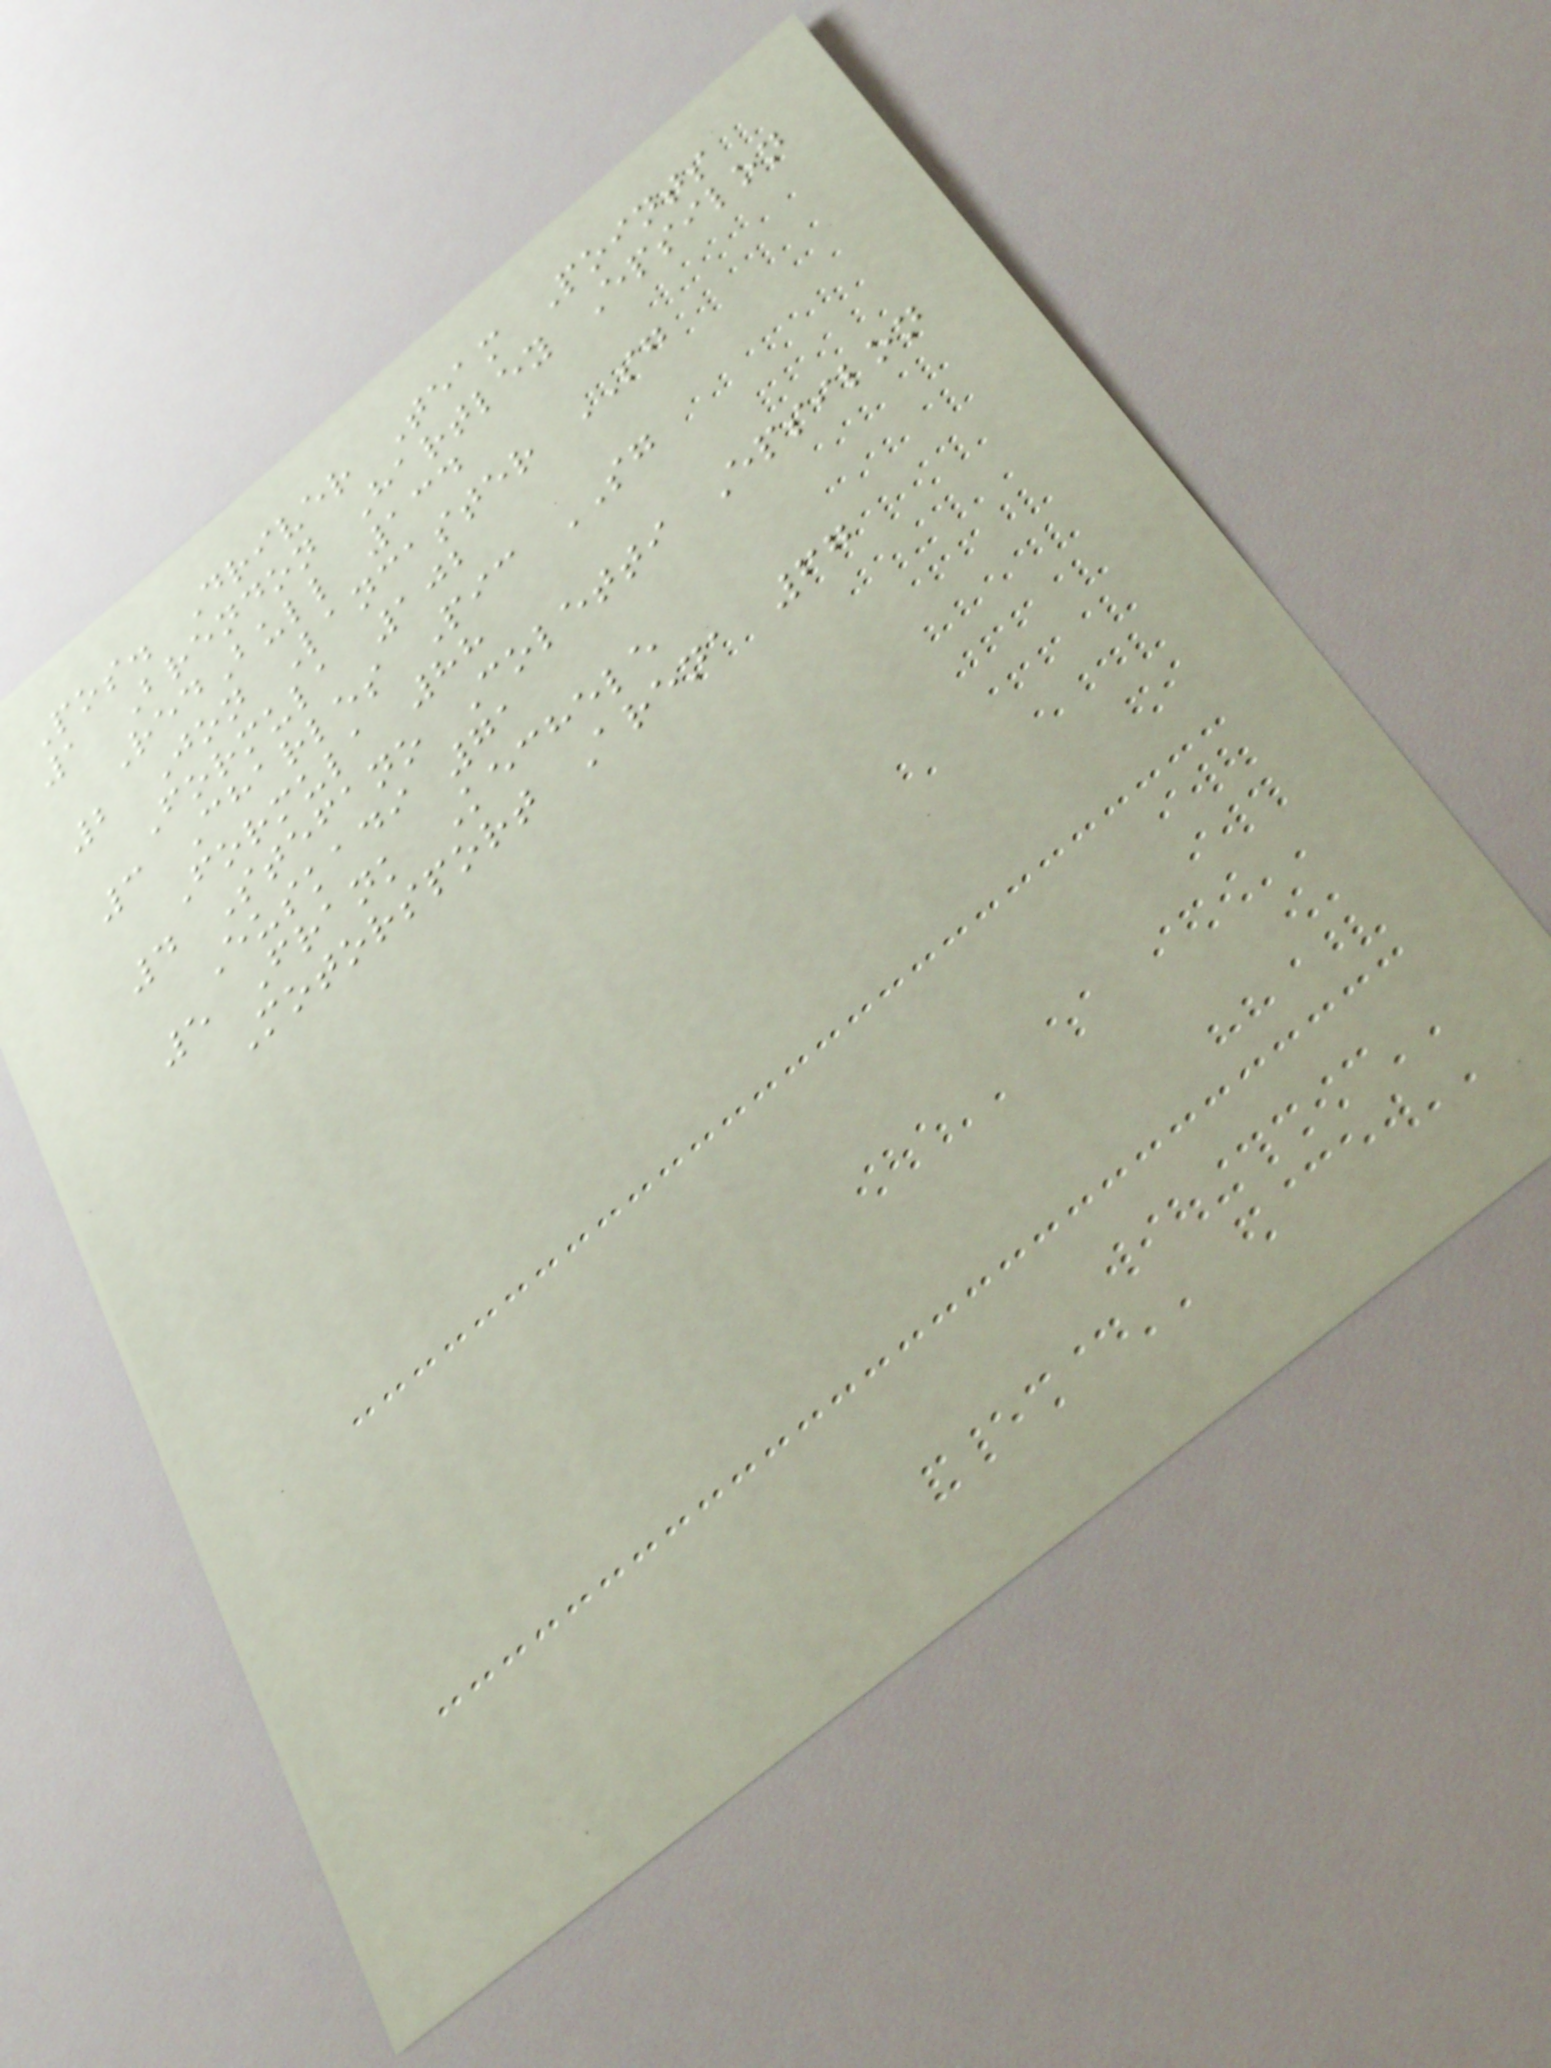Pos. Driver Team Points
1 Brendon Hartley Epsilon
RedBull 134
2 Jon Lancaster SG
Formula 102
3 Charles Pic SG
Formula 88
4 Stefano Coletti Epsilon
Euskadi 71
5 Frank Kechele
Motorsport Arena 67
